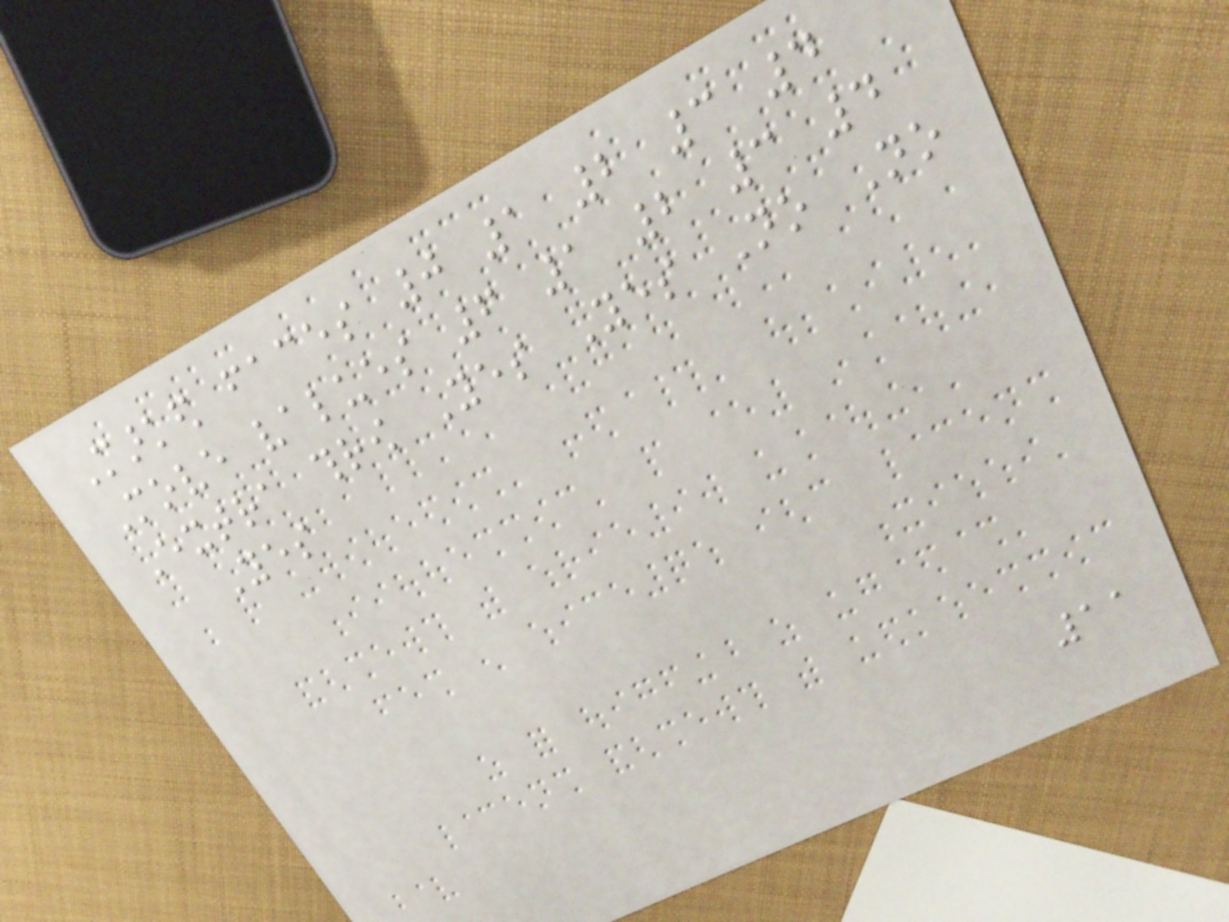Marked faces 0 1 2 3 4
Move values 6 1 2 3 4
Extra throw Yes Yes No No
Yes
11
